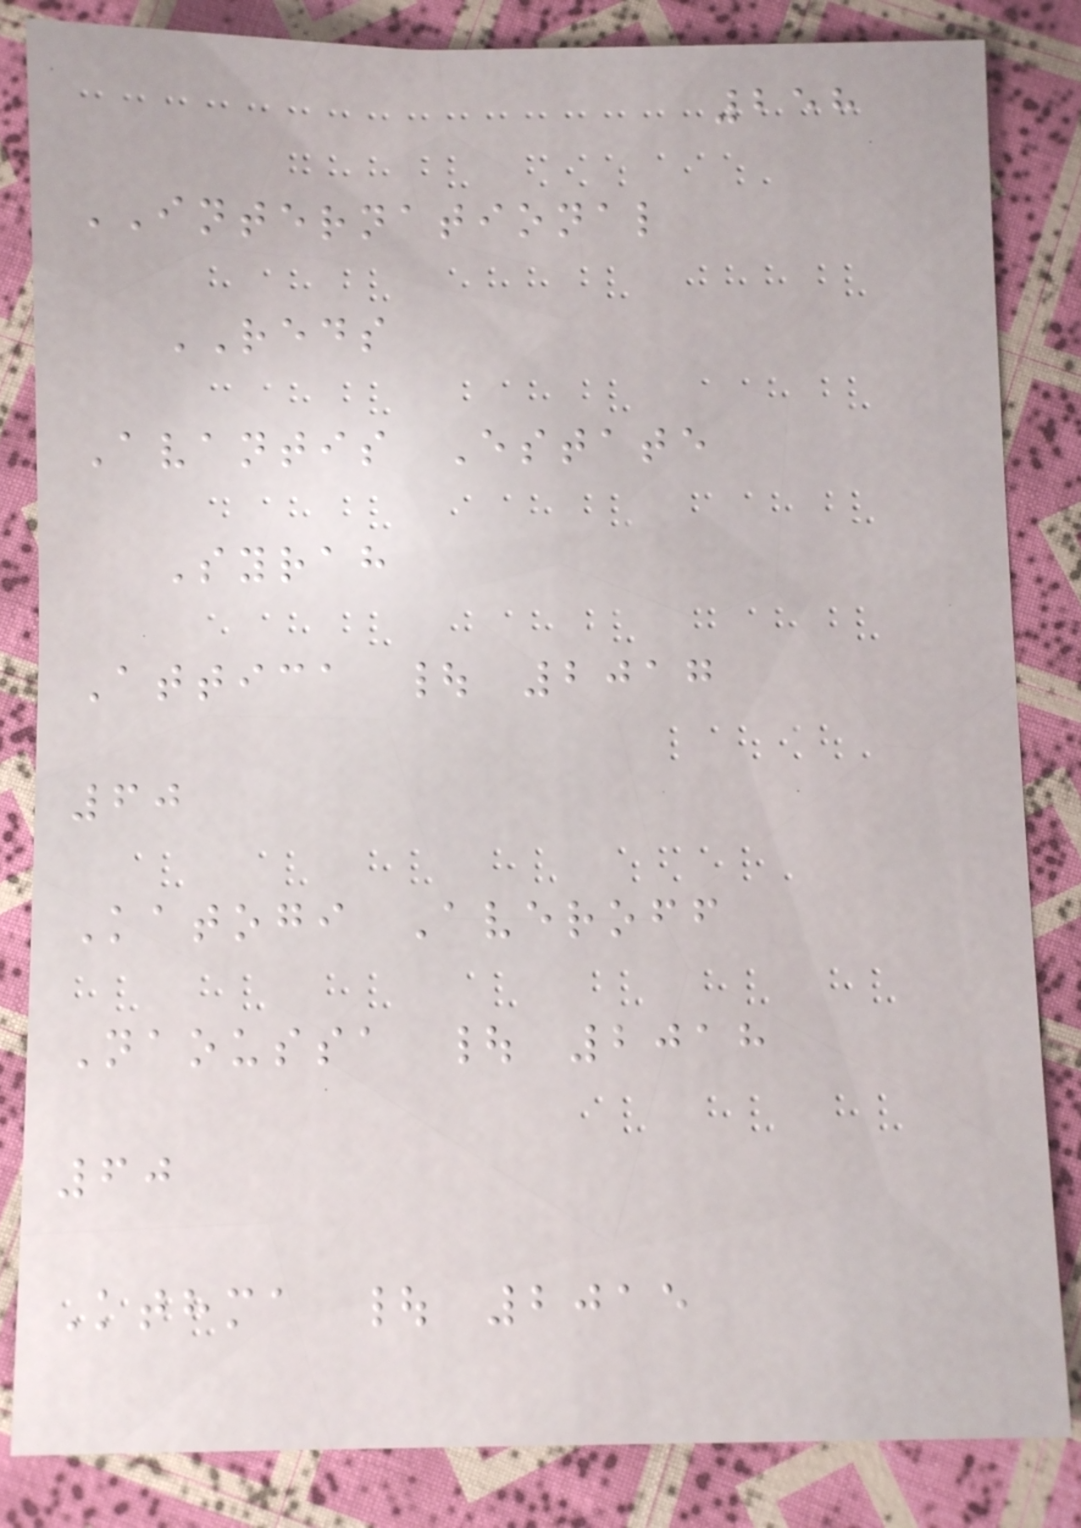258
INTERNATIONAL
REDS
Avantis Estate
Syrah
Attica | 2017
60
Katogi Averoff
Naoussa | 2018
60
Kthma | 2015
